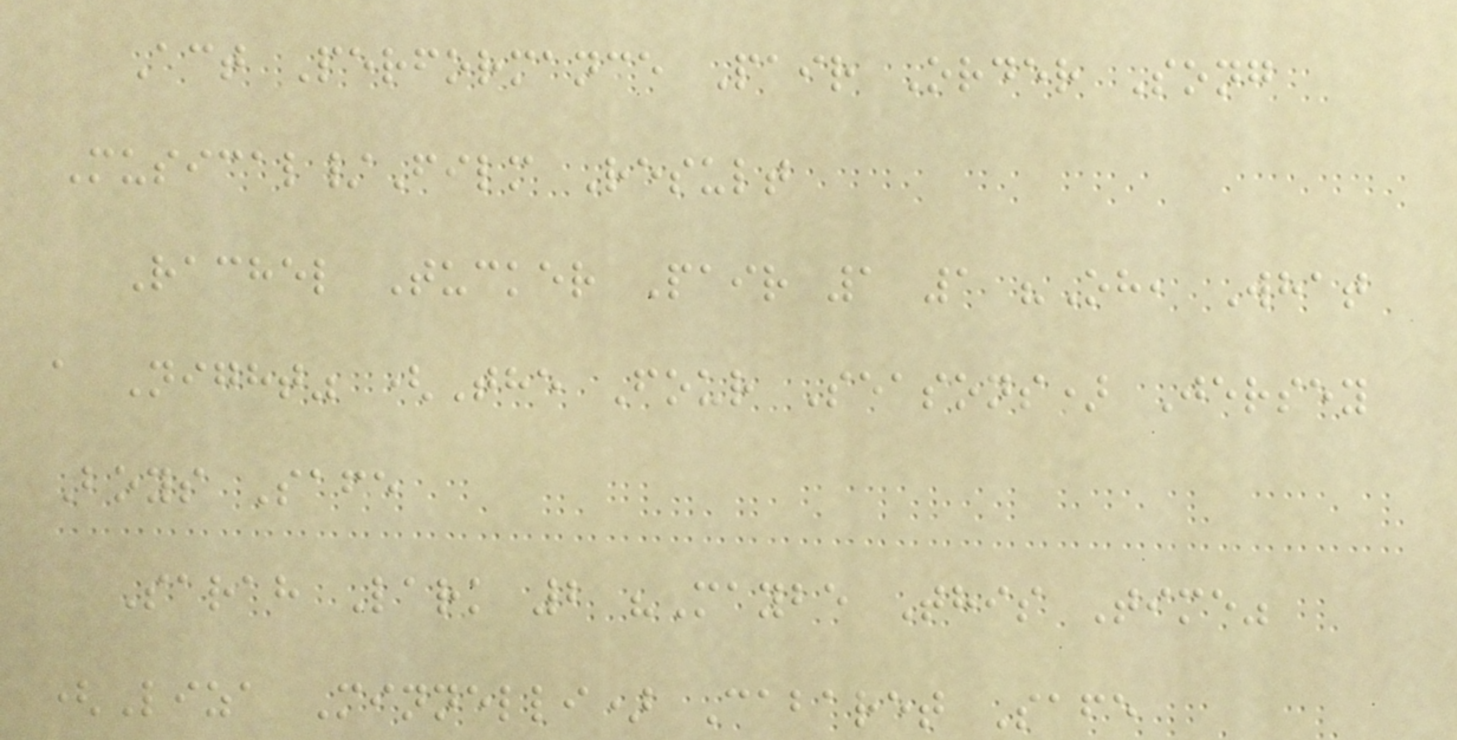Act Performance Pair Order Song
Musical/Film Result
Rachel Tucker Pair 1 1 "Oh, What
a Night" (The Four Seasons) Jersey
Boys Safe
Sarah Lark 2 "Maybe This Time"
(Liza Minnelli) Cabaret Safe
